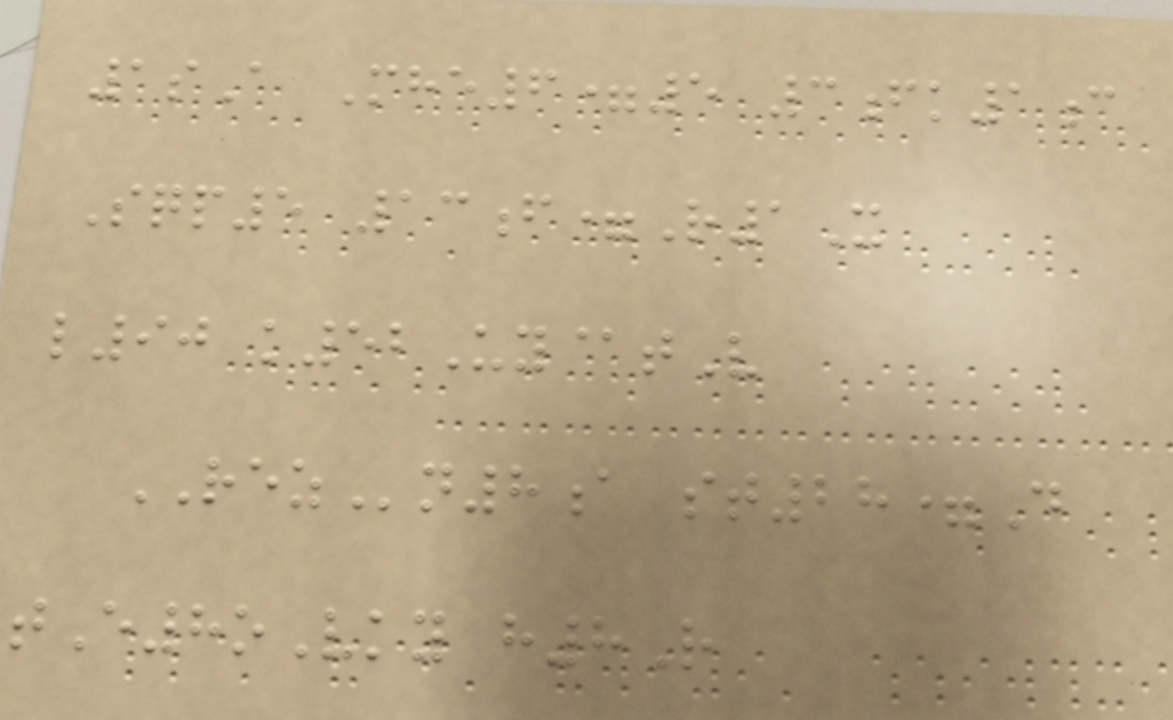1sA Mhe6=5 3fk1c
Sqp5 13f=R1X
l90 k52Uy@tV
REZn8a st28=D
tE8oVky h8R
